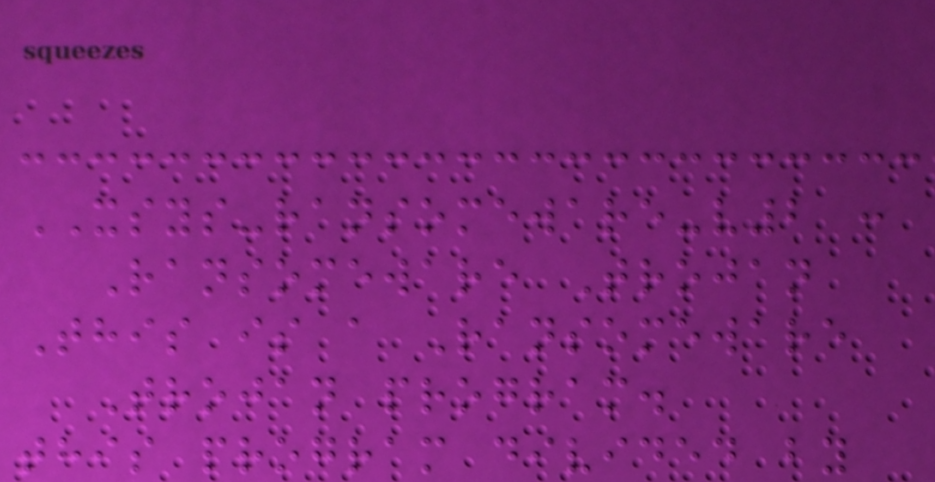XSYS-ransomeware-v2 :
Ransomeware Trojan
This is a Ransomeware
Trojan program.
this program divided by
